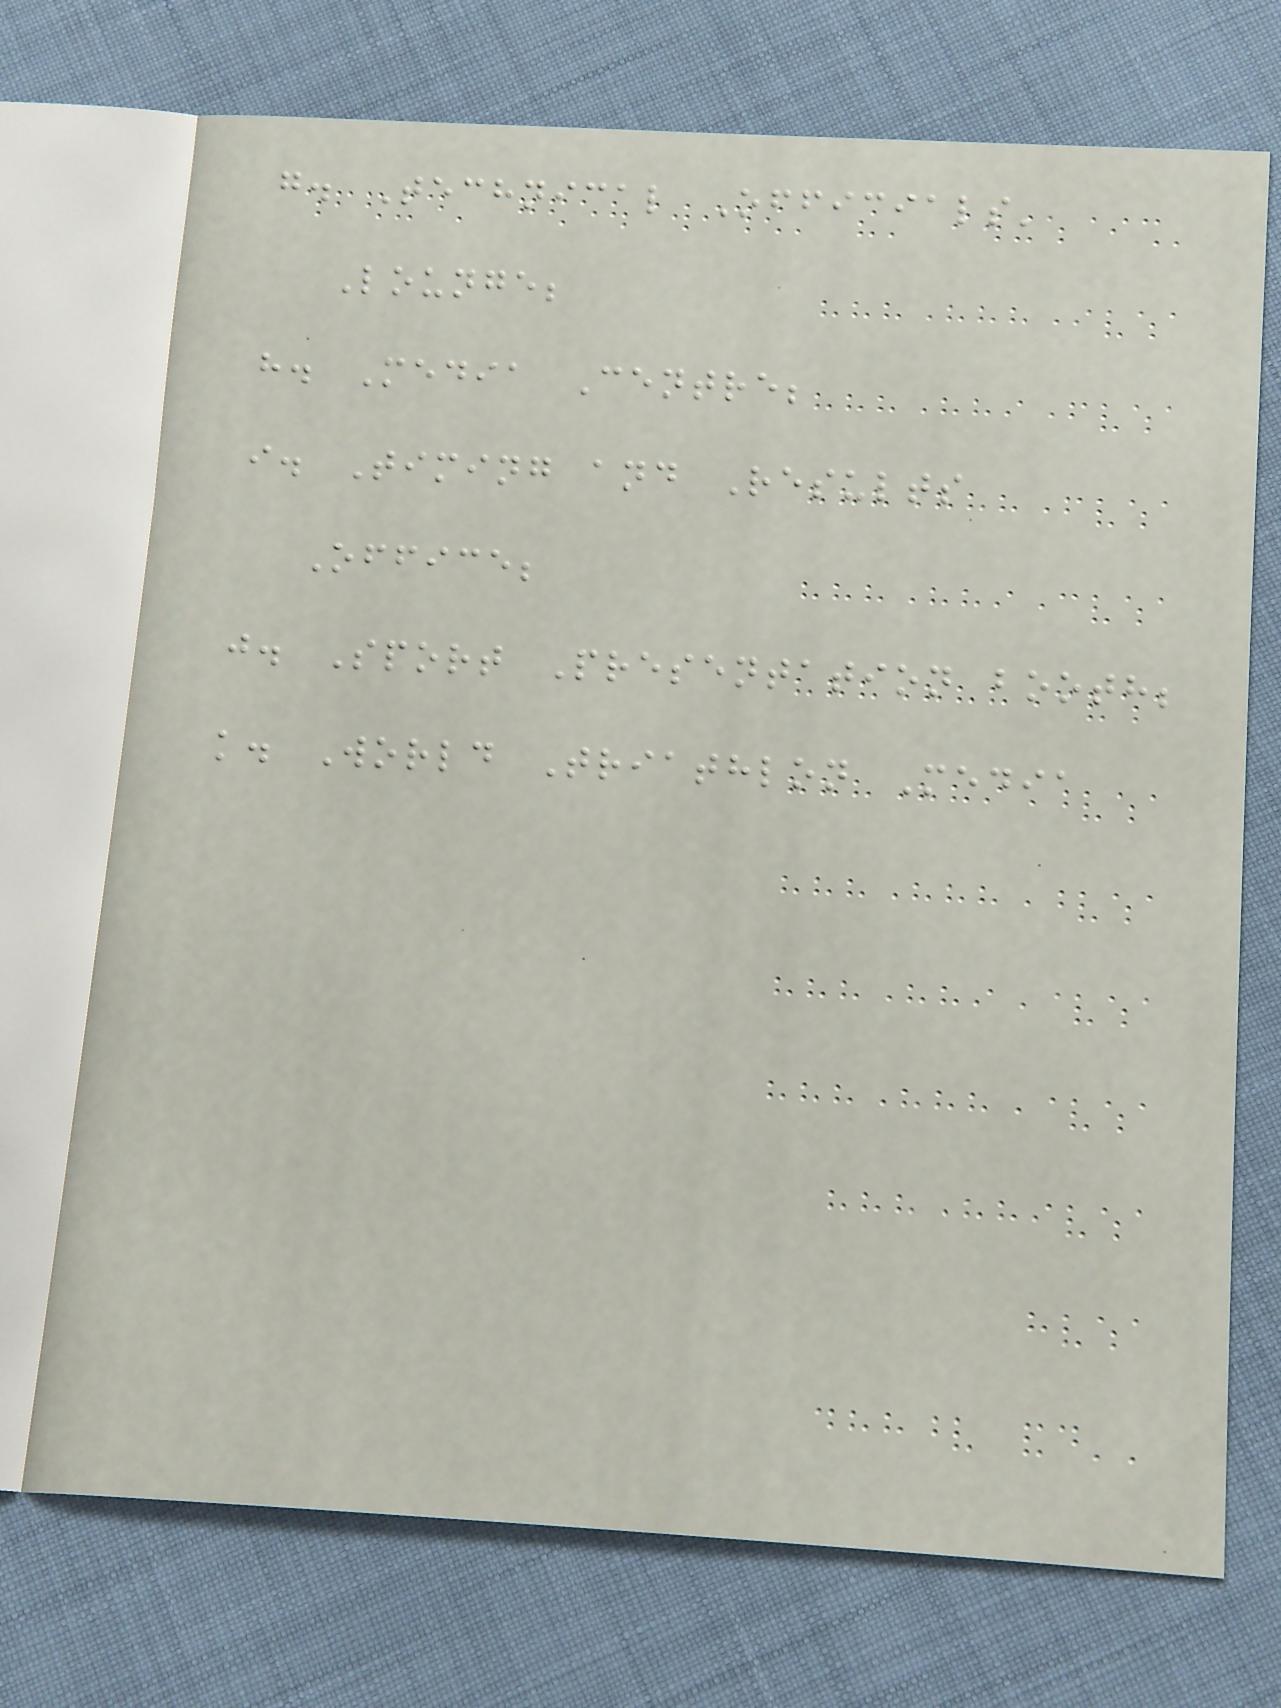g. Technical Officials'
Lounge;
h. Media Centre;
i. Timing and Results
Office;
j. Sport Presentation booth;
k. World Triathlon Media
